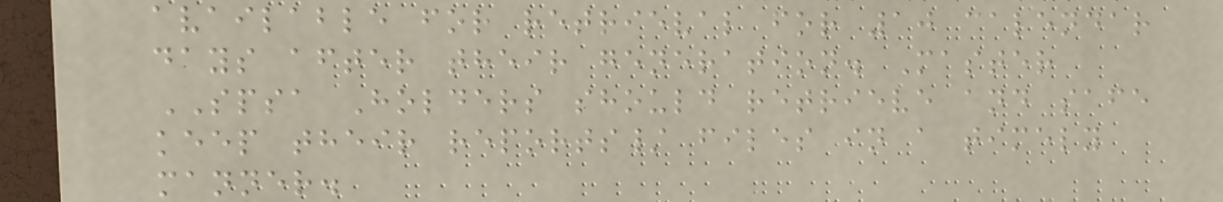available for retrieval for 10 calendar
days after their generation. Master
SPSA Holders should retrieve and safe
keep their reports/ files in a timely
manner.
